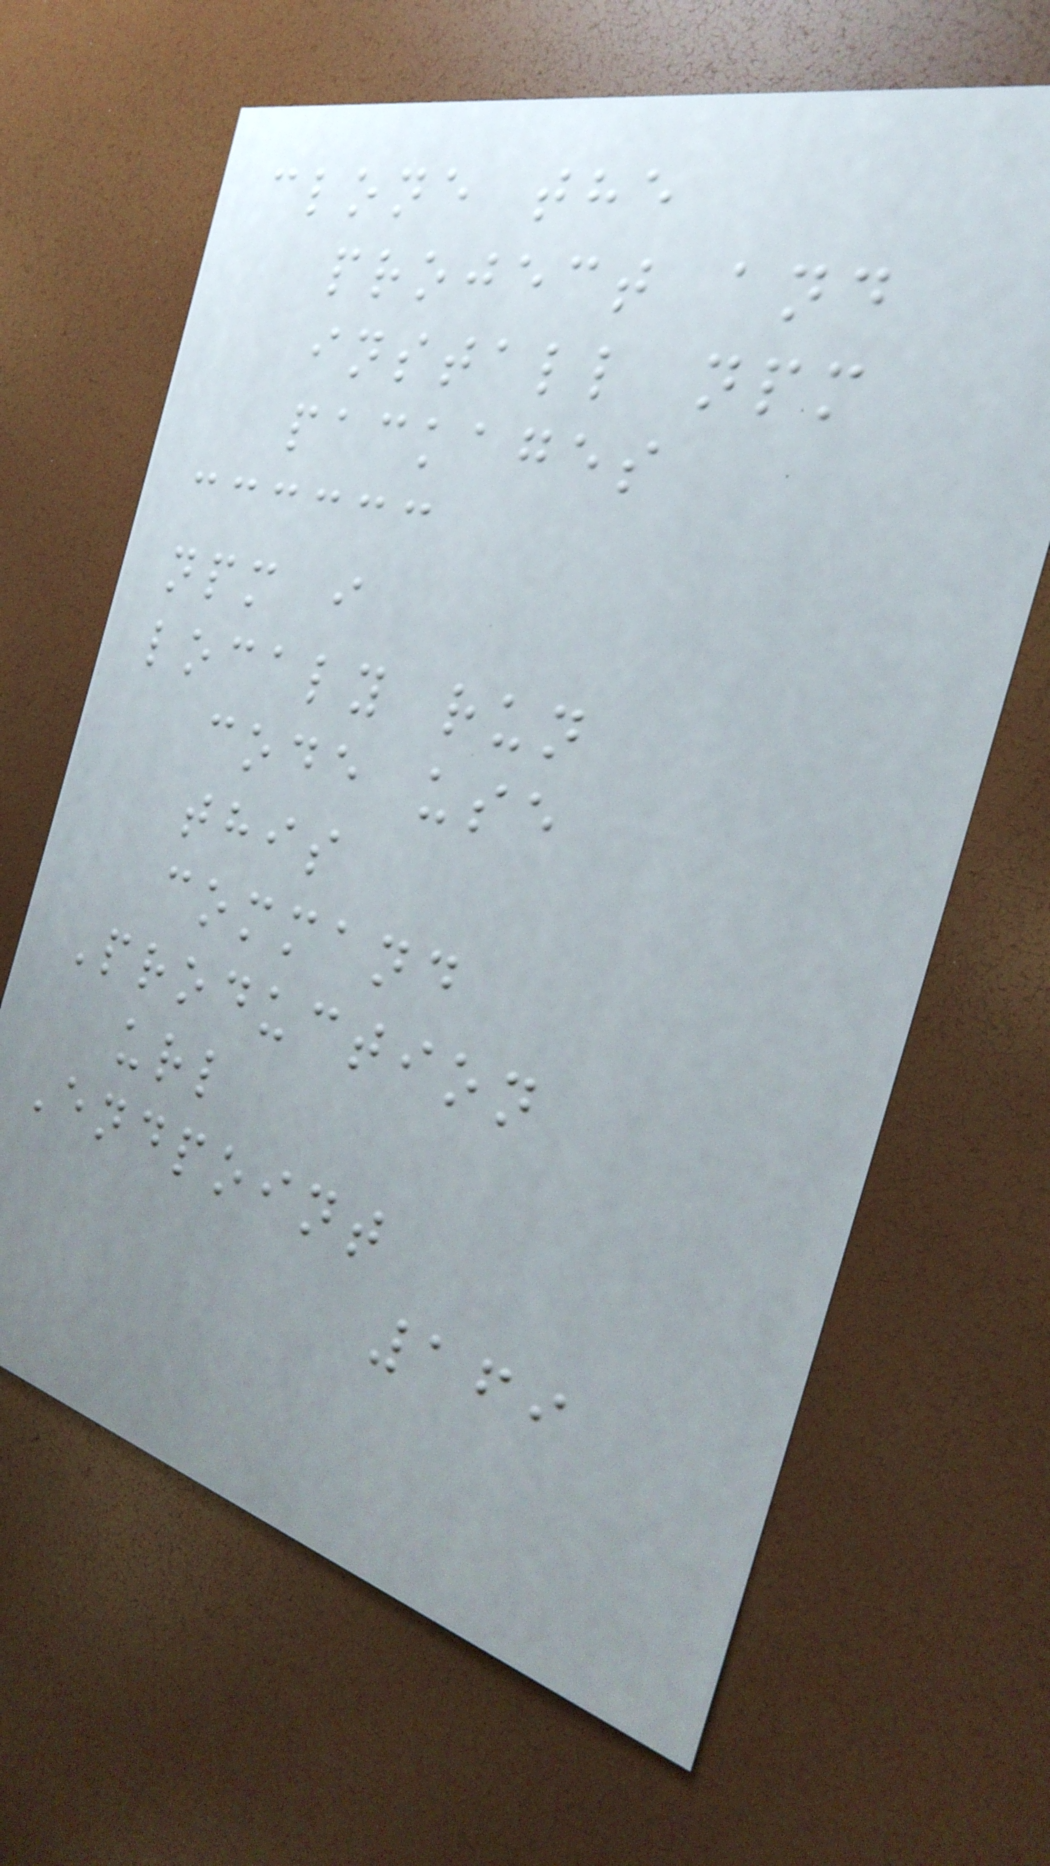clone the
project and
install npm
packages
npm i
localy run
code use
this
command
Production
url
Endpoint
169
